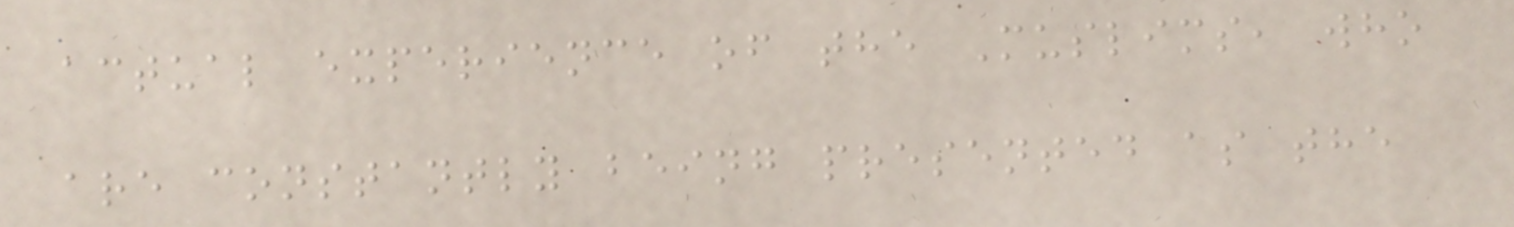actual experience of the Muslims, who
are constantly being presented as the
